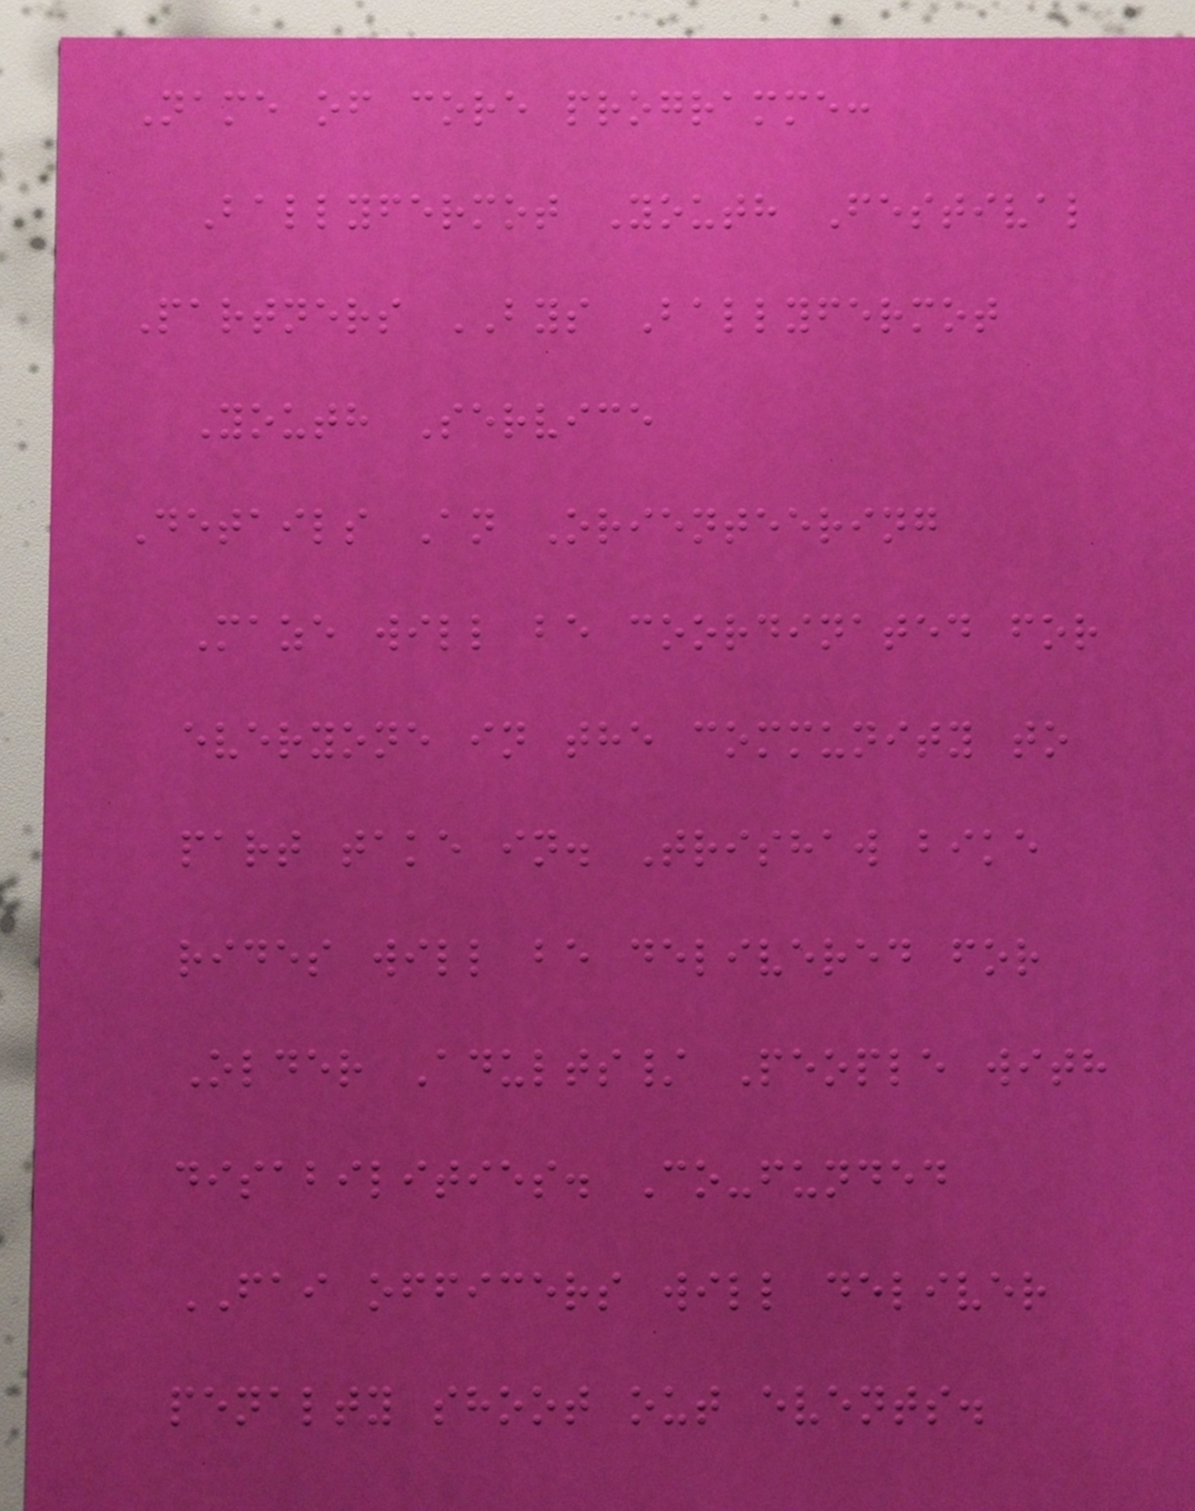Name of core programme:
Ballyfermot Youth Festival
Partners BYS Ballyfermot
Youth Service
Details An Orienteering
Maze will be coordinated for
everyone in the community to
part take in. Trishaw bike
rides will be delivered for
Older Adults/ People with
disabilities. Co-funded
FAI officers will deliver
penalty shoot out events.
